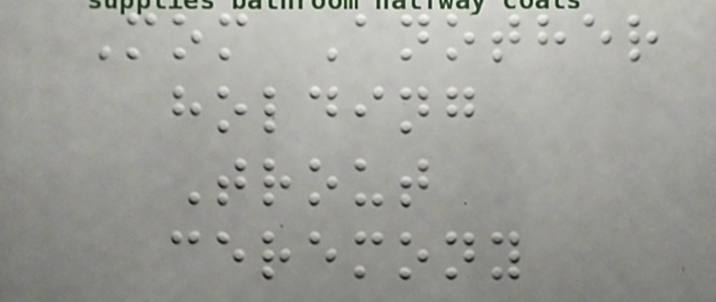Mom Another
holding
Trout
ceremony
